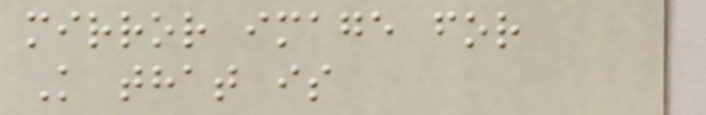mirror image for
K that is
